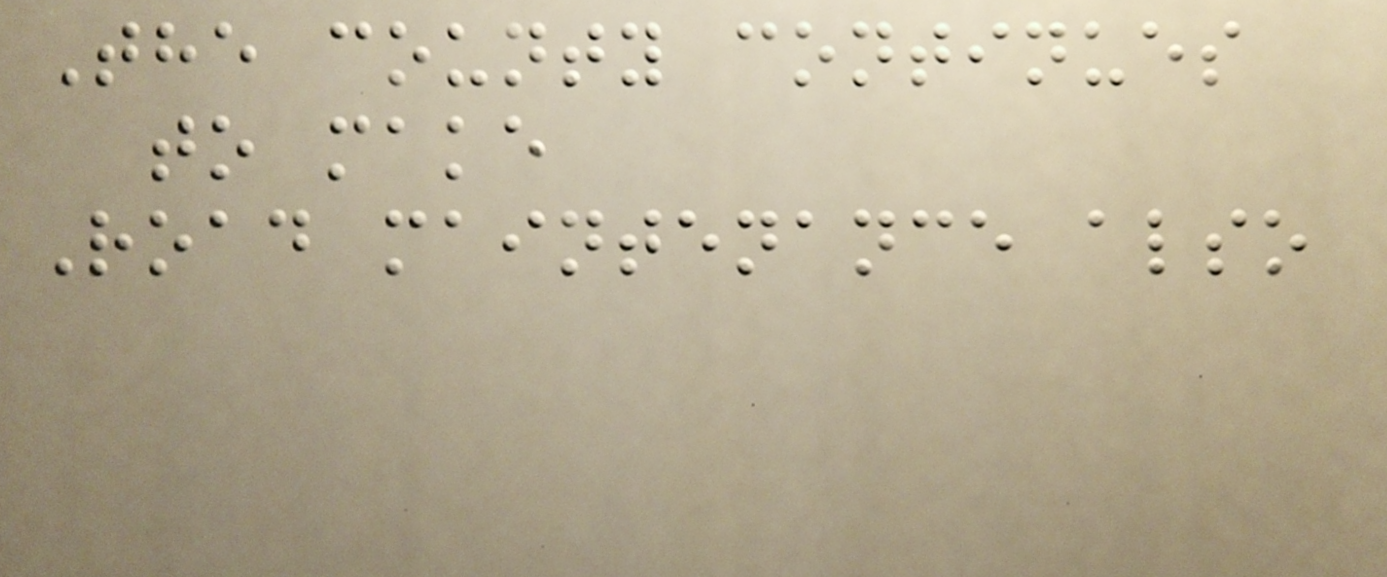The county continues
to make
Road maintenance also
